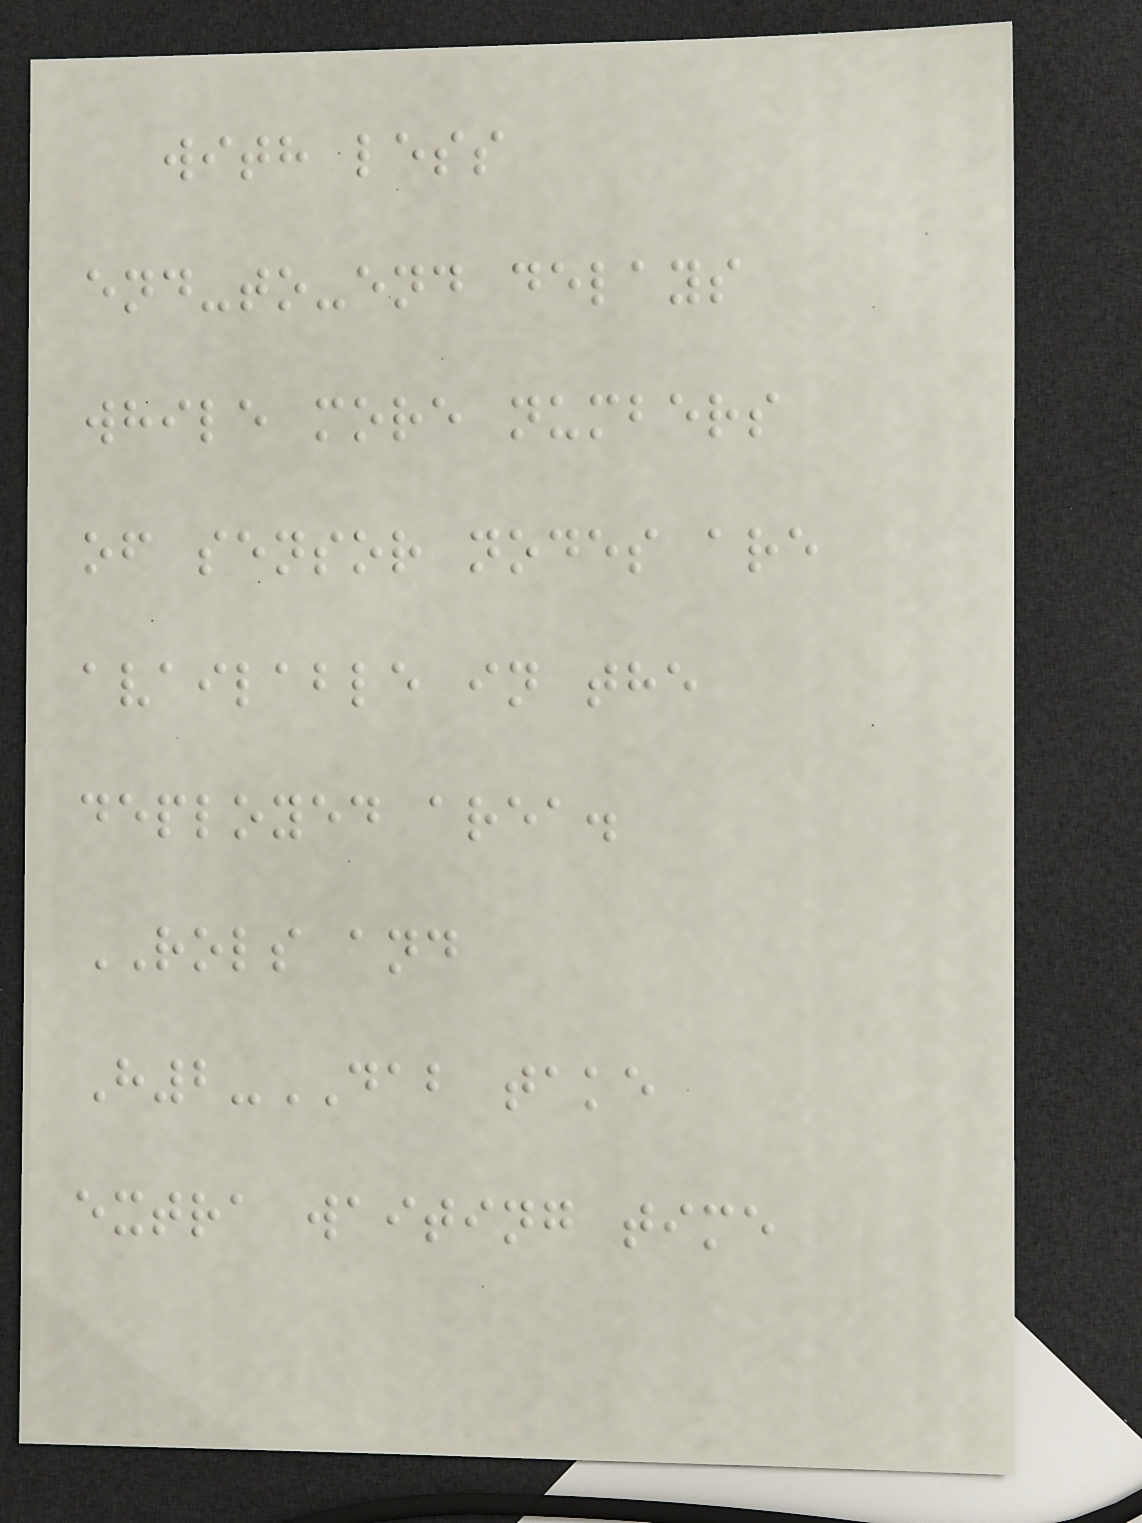with less
end-to-end delays
while more numbers
of sensor nodes are
available in the
deployed area.
ROLS and
H2-DAB take
extra waiting time
